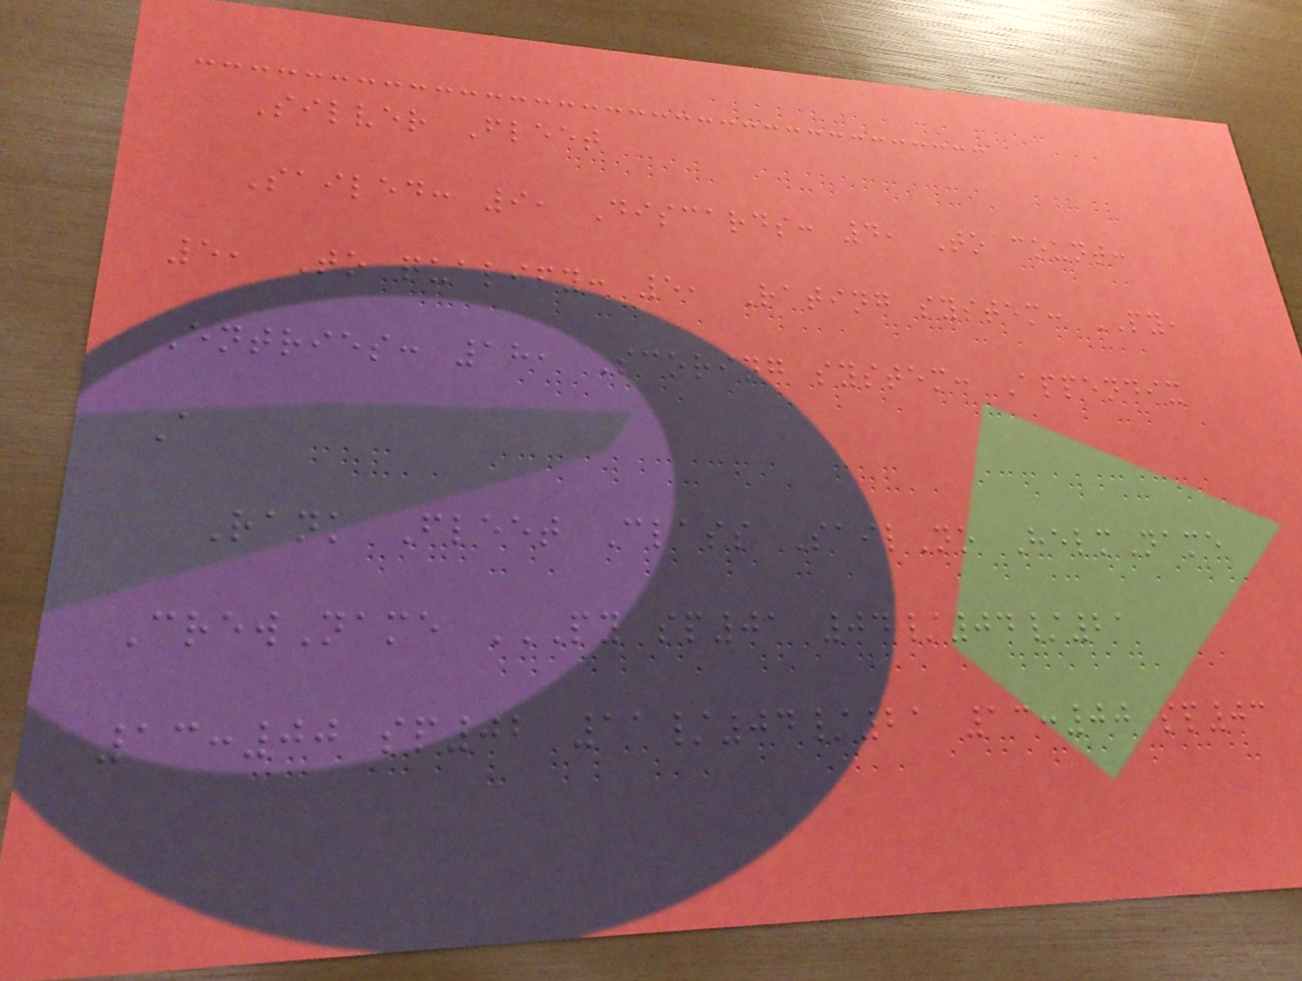Silver Fleet
Sailed: 9, Discards: 4, To count:
5, To qualify: 5, Rating system: PY,
Entries: 18, Scoring system: Appendix
A
Rank Fleet Class SailNo HelmName
CrewName PY SP01 04/04/21
13:00 SP02 11/04/21 13:00 SP03
